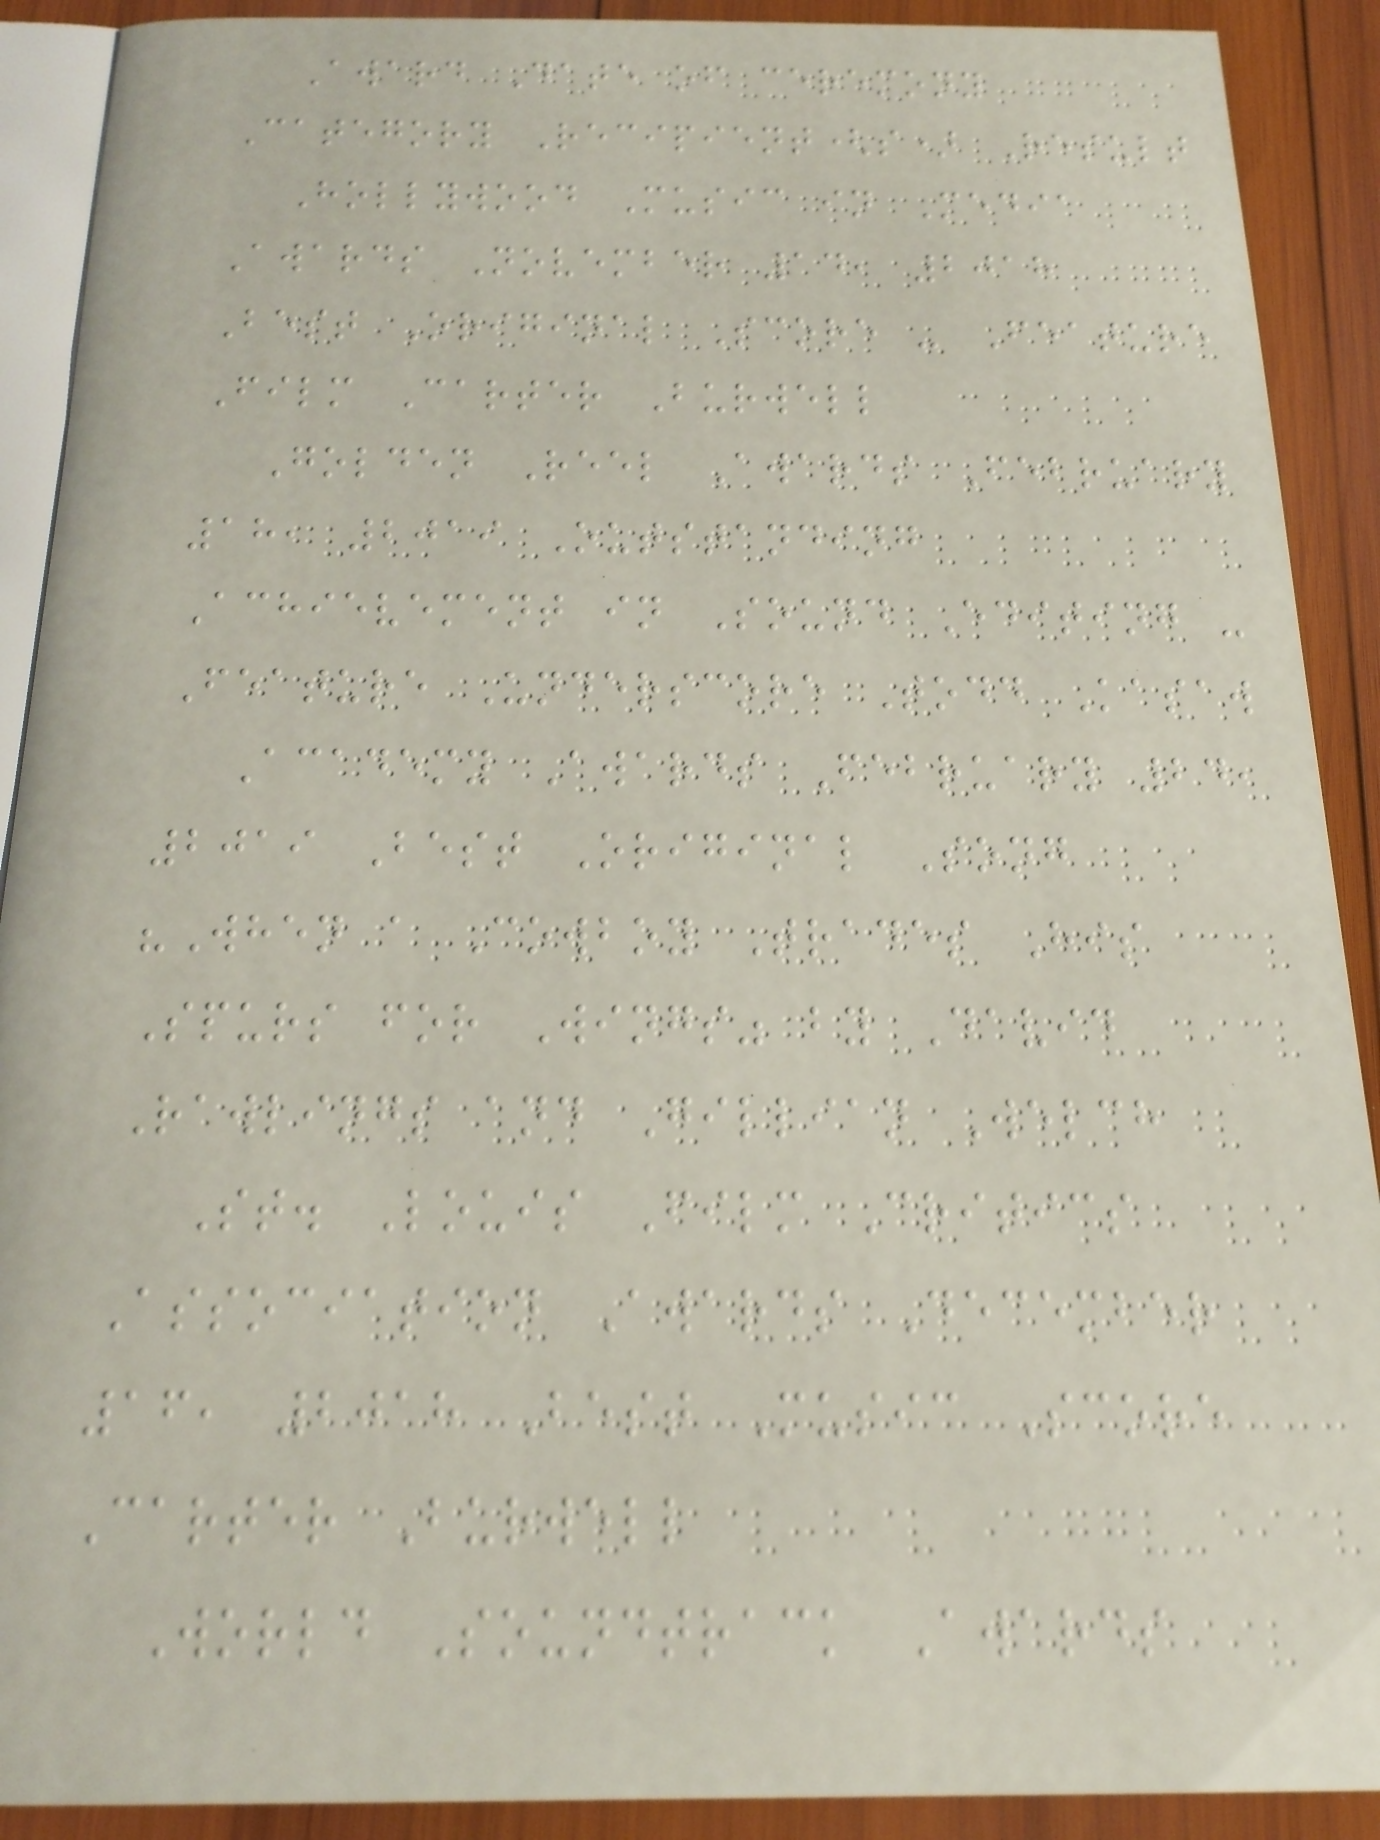Award Date of ceremony
Category Recipient(s) Result
Hollywood Music in Media
Awards November 14, 2018
Best Original Score - Feature
Film Carter Burwell
Golden Reel Awards February
18, 2019 Outstanding
Achievement in Sound Editing -
Feature Underscore Todd Kasaw
Academy Awards February 24,
2019 Best Original Song
"When a Cowboy Trades His
Spurs for Wings" by David
Rawlings and Gillian Welch
St. Louis Film Critics
Association Awards December
16, 2018 Best Music Score
Carter Burwell
World Soundtrack Awards
